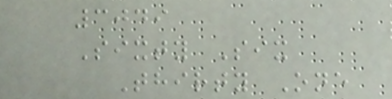3049
Sixty Six
Thirty One
